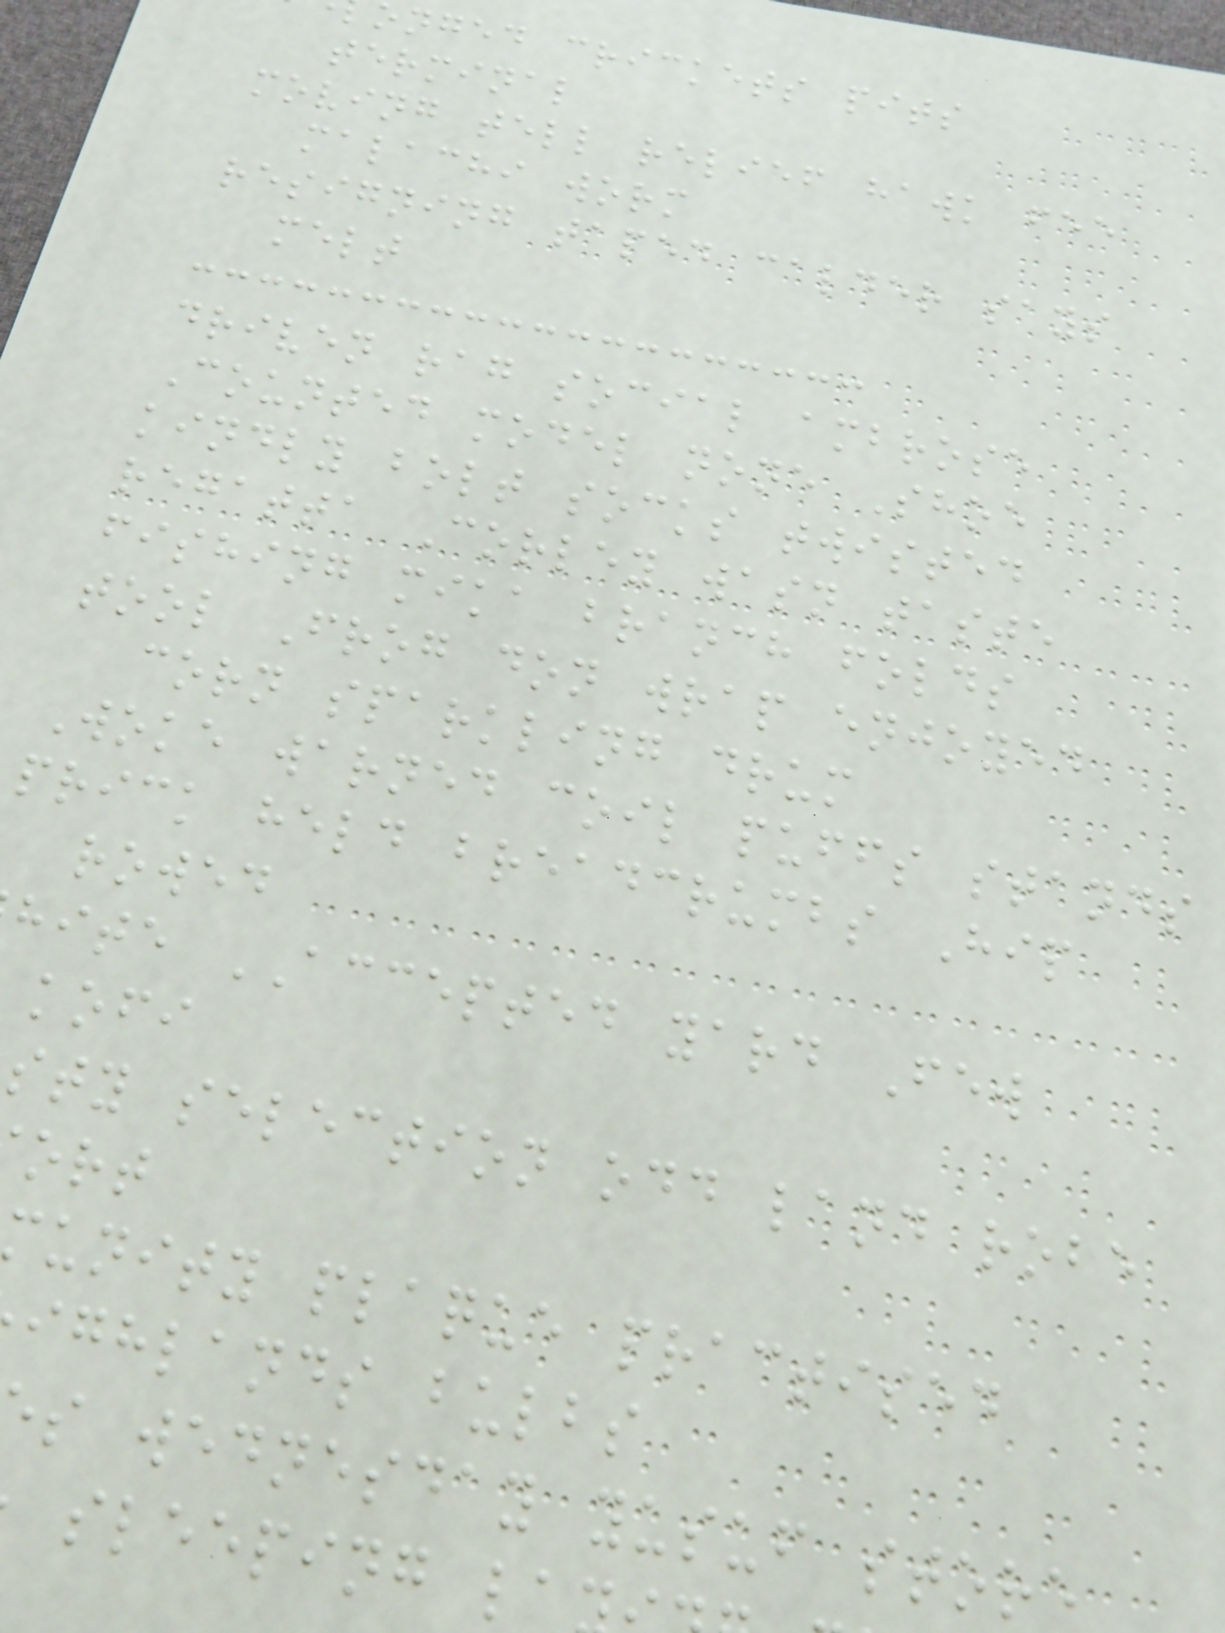onged crickets pits
terminal
moving tell relief hawk fee
malachi worm
resigning taped calder says
melt
driven rag social ambrose
Counted model none Shoe
kindly bolt socks twisted
regatta Corley wasn taste
fishing mika branch folds
tool Frog don wrap enjoyed
corn sparkling drum
Woke warned coil puffs stands
prick held breadcrumbs Hip
rowed
hite ACCEPTED yard Few
kofi
sty selection odd land robe
munity plaque practised
ighlands bulbs
s wednesday yusuf store
sleeping la
